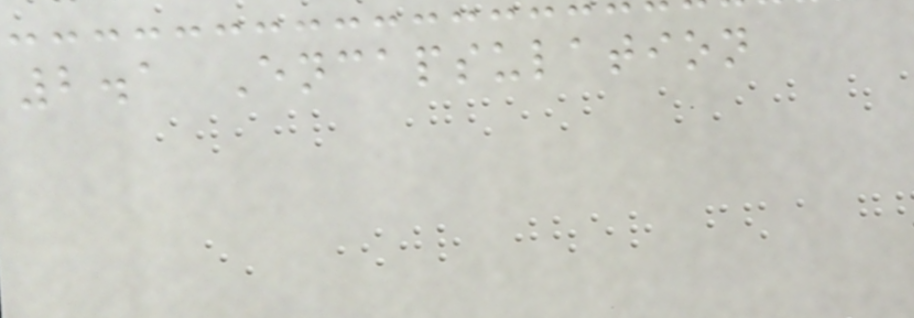2.1 Encapsulation
